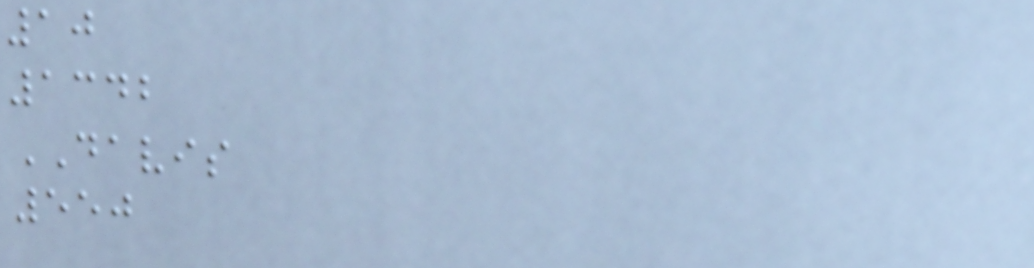10
1342
DAVIS
550
